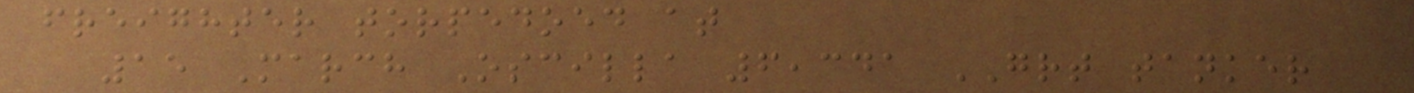freighter torpedoed at
15 March Oscilla 6,341 GRT tanker
